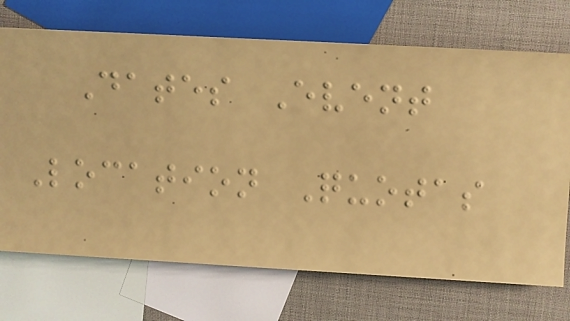Dates Event
Location Quotas
